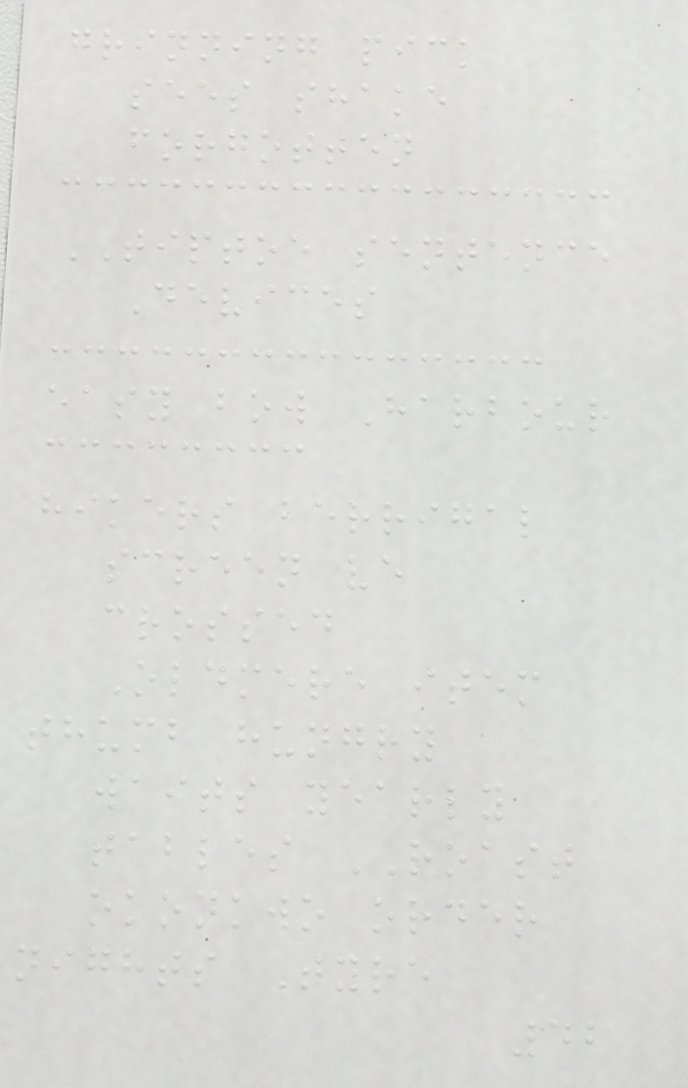grinning pick
sees shake
forgotten
TIPTOE sentence
Devices
easy bow Harbour
hikers berrigal
screen ve
crossed
Oldmere item
thumb hungry
waits yearly
tables ROAST
okonkwo order
nights Tyre
42
